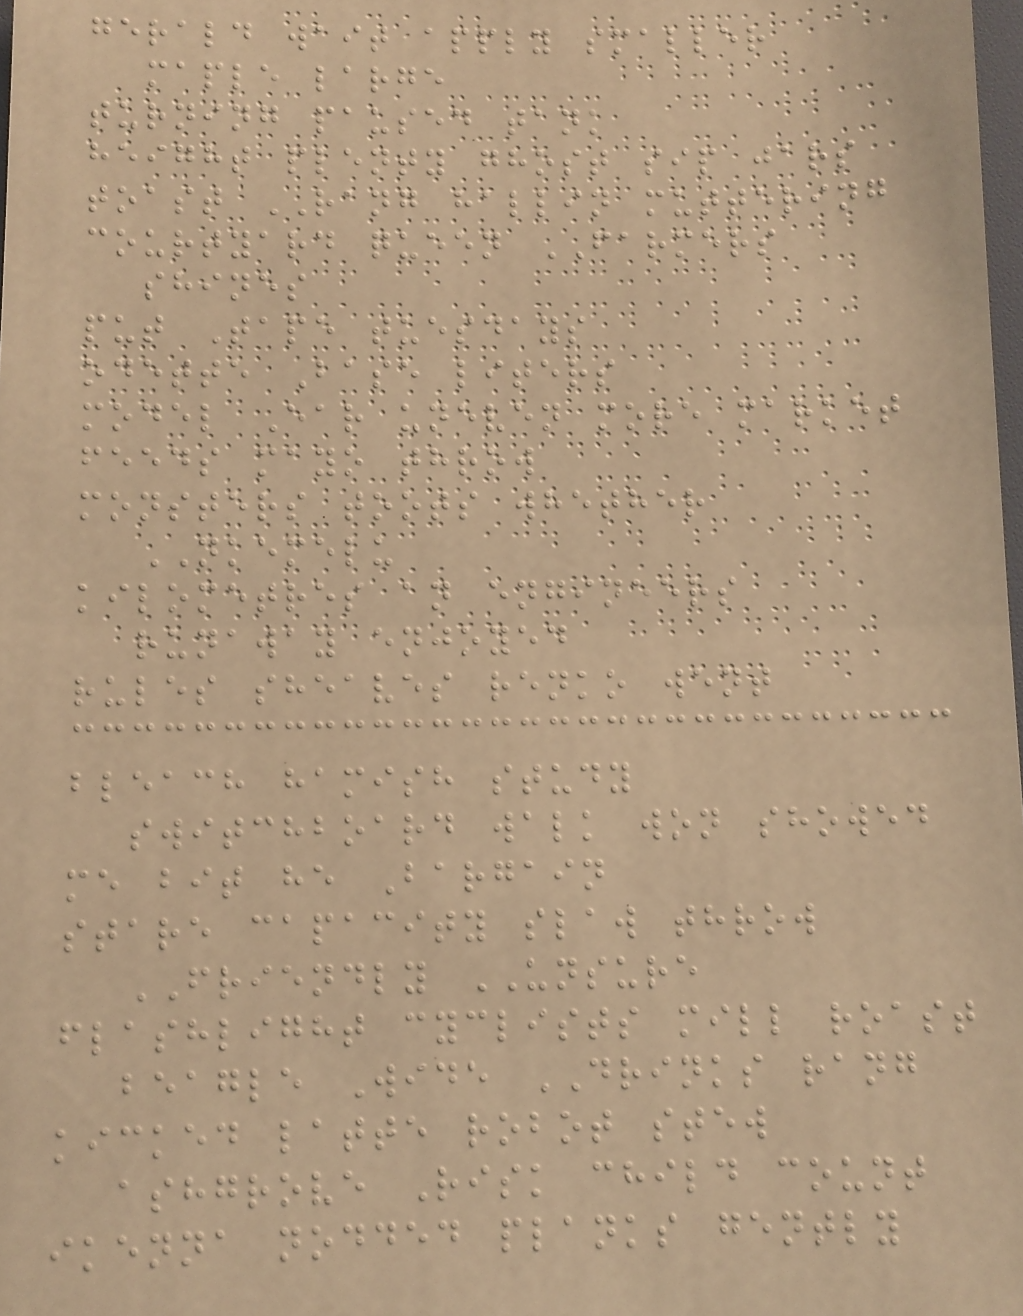gerald wait apply smaller
maple large
turning paused tank
height plenty ghost sip jars
toast RANG hallin muttering
courtyard queen FARMERS
shines
put Tape tuesdays
odette Base liters
model Ear uneven more market
feeds mayo throw
monsters toots whether
NKEMELU
kilometres an engineers
runaway enjoyed
rules sheaves renko went
bleach hamish study
switchboard walk won showed
me bit he Bargain
stare capacity slaw throw
FRIENDLY UNSURE
flashlight cyclists mill roast
beagle Wide DRINKS rang
kicked latte robot stew
ashgrove Risk child count
ikenna nodded planks gently
